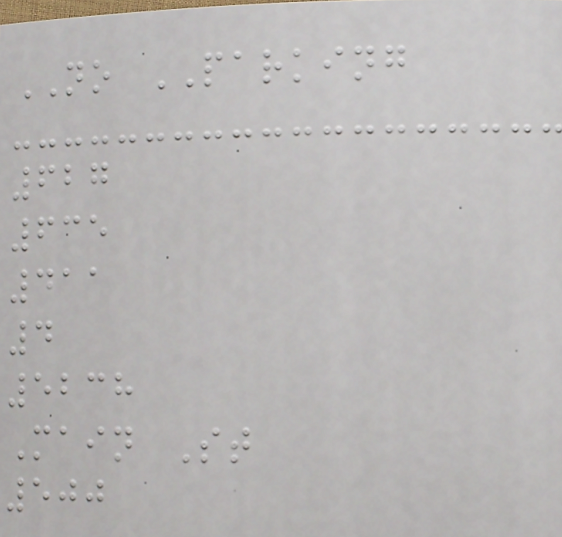NO PARKING
627
635
411
4
5238
Main St
500
